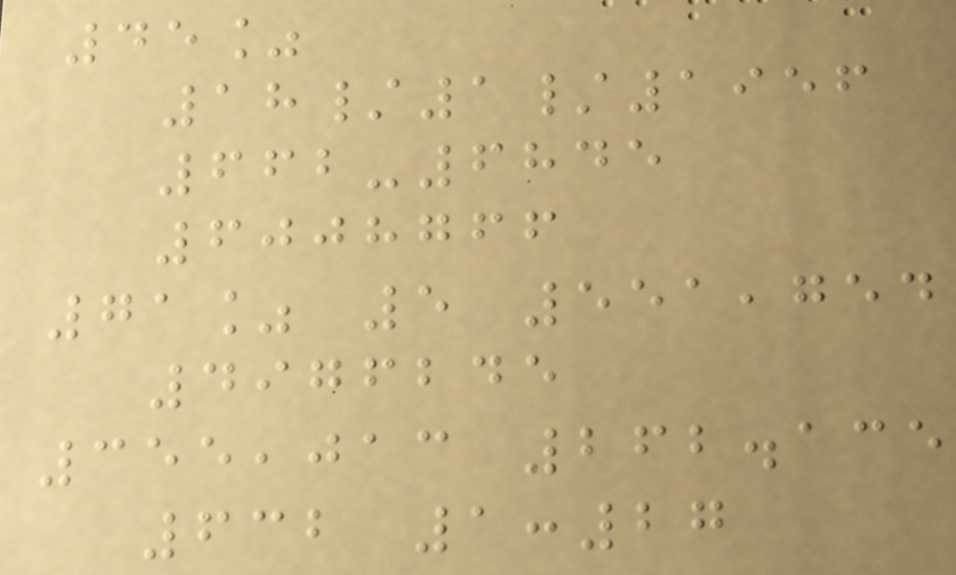45%
18/1/1956
662-6845
6008766
71% 5 551,754
4976245
355,013 262.135
632 1:27
